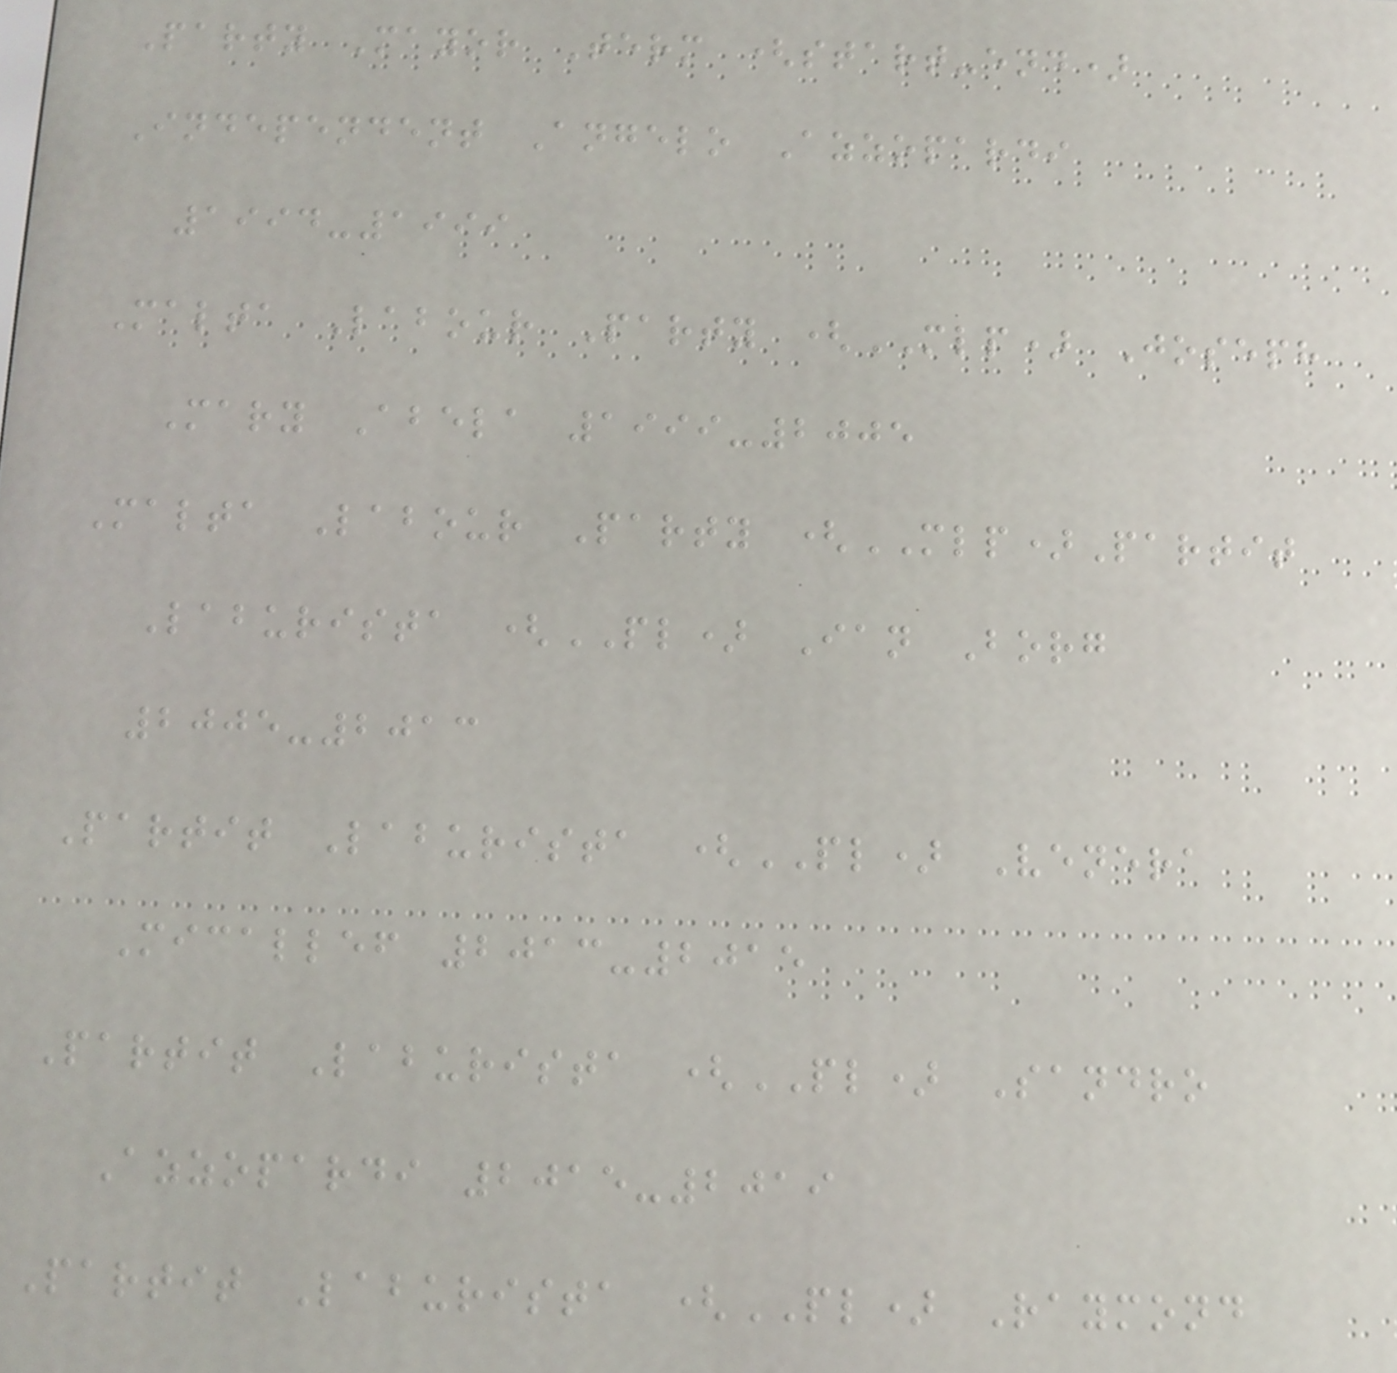Party Mayor Term (start-end)
Independent Angelo Azzopardi
1994-1999
Malta Labour Party (MLP) Joseph
Mary Abela 1999-2005
Malta Labour Party (MLP)Partit
Laburista (PL) Ian Borg
2005-2013
Partit Laburista (PL) Venera
Micallef 2013-2015
Partit Laburista (PL) Sandro
Azzopardi 2015-2019
Partit Laburista (PL) Raymond
